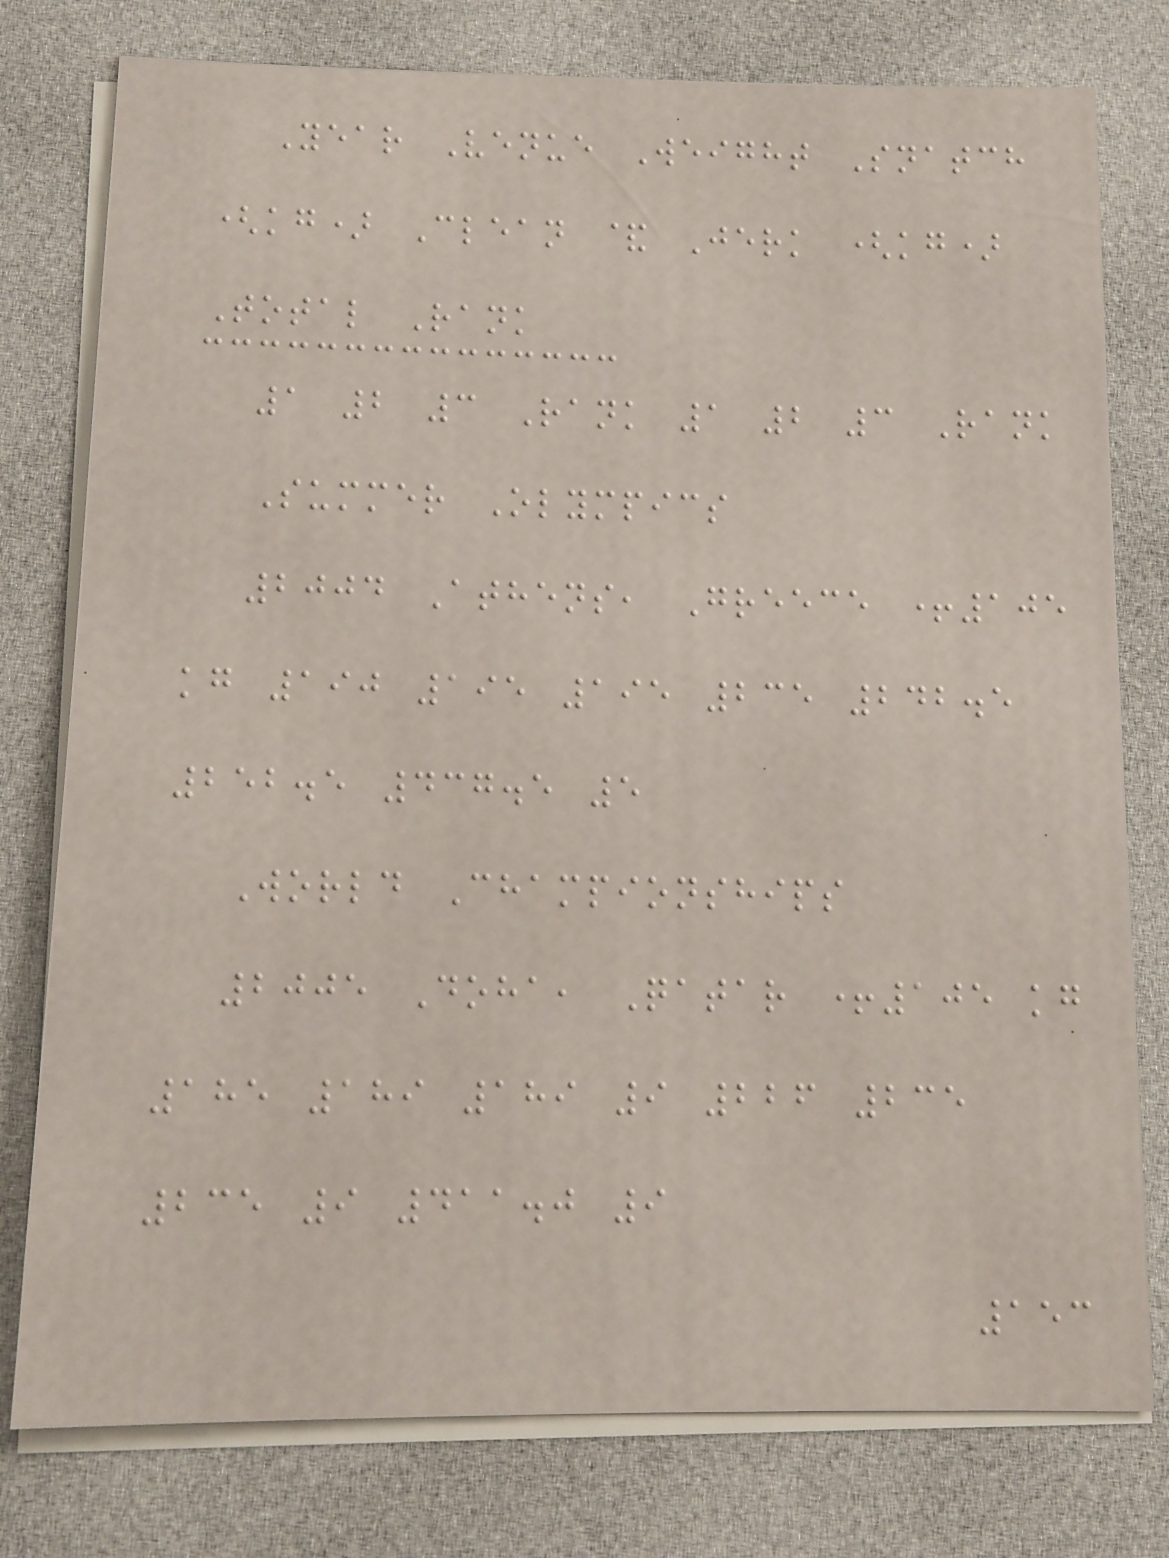Year Venue Weight Snatch
(kg) Clean & Jerk (kg)
Total Rank
1 2 3 Rank 1 2 3 Rank
Summer Olympics
2004 Athens, Greece +105
kg 190 195 195 235 242.5
252.5 437.5 5
World Championships
2005 Doha, Qatar +105 kg
185 189 189 9 226 235
235 9 411.0 9
153
